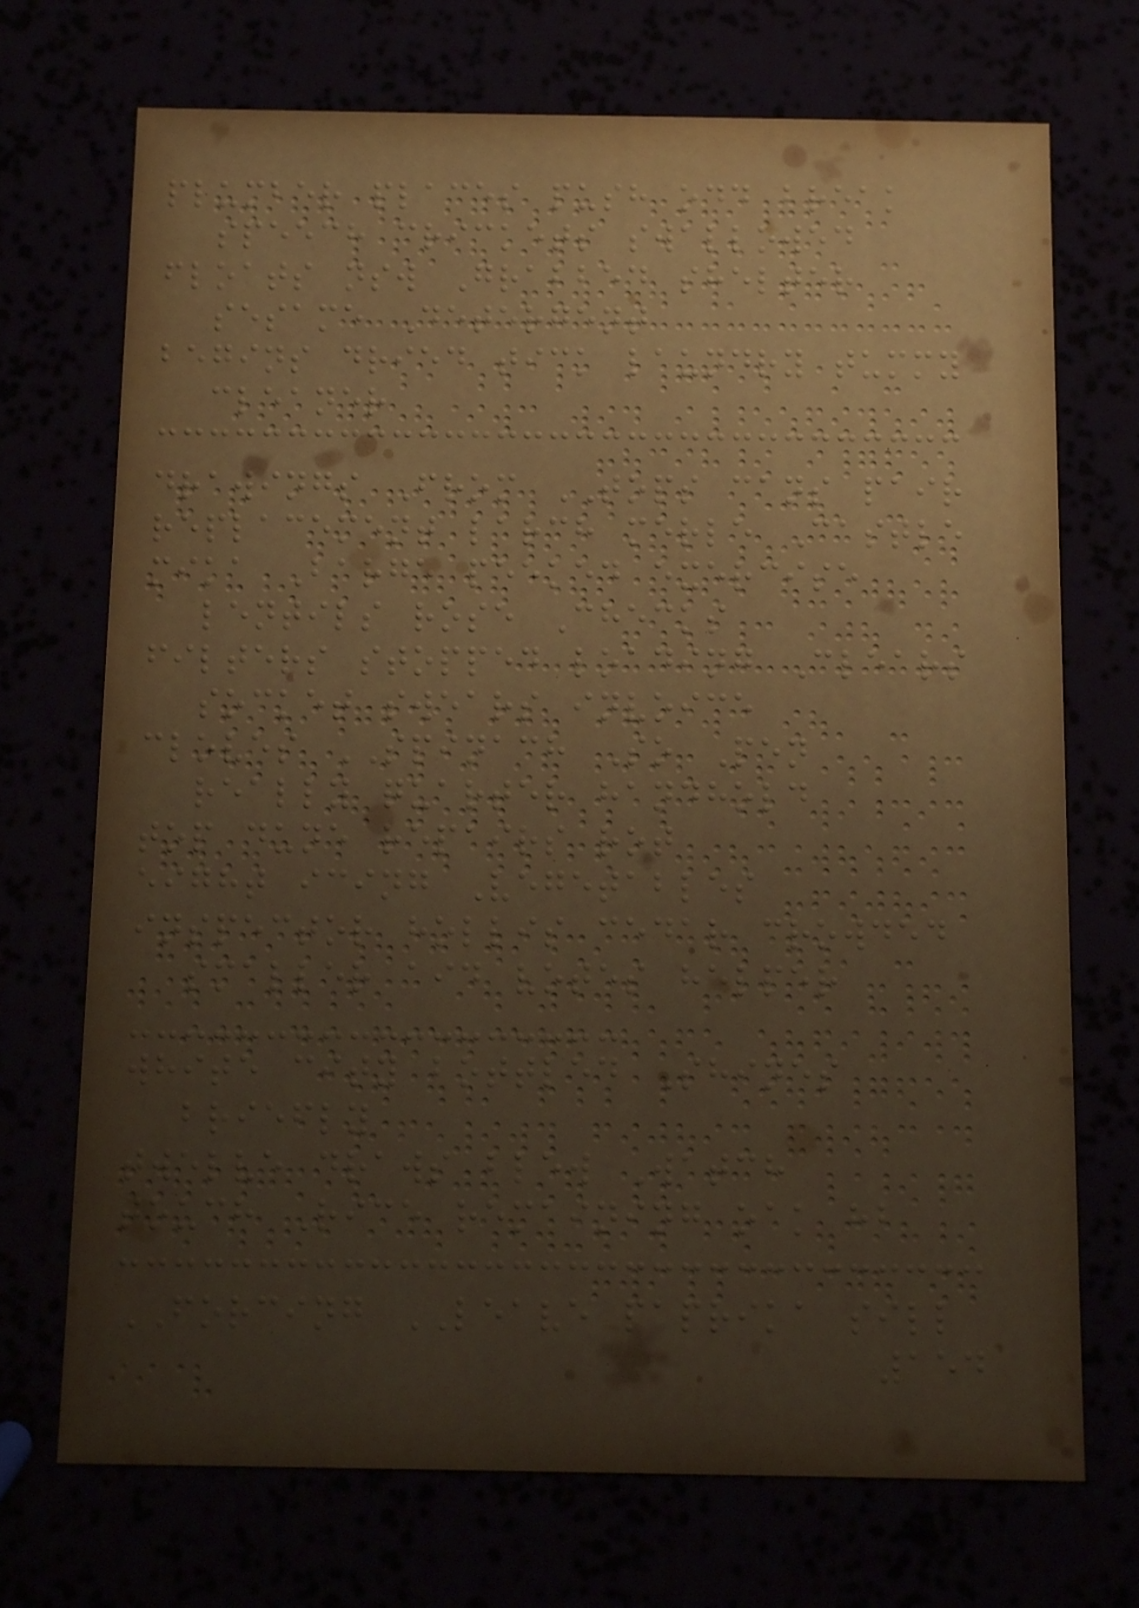plumber places push odd break
speech crickets swallowed
floats nsw Grabbed shelter
sesame Detergent
begins dried tick laundry tummy
cleaner
drawings From TOPS cans pair
replacement larch merle Castle
mika Barge peeked exercise
lentils rose Checks
filters stopped loading Clears
socket swears invoice
cloves SPINACH So Pen
really quarter handhold
top dune repairs rot
eight icing Vegetables
inspector hollis cedar crowded
smaller aid votes helper
white city bottled Shines
briefly
twelve draws blew Watch
touch Rice remaining oak hb
FORCING LEAVE paprika sill
154
